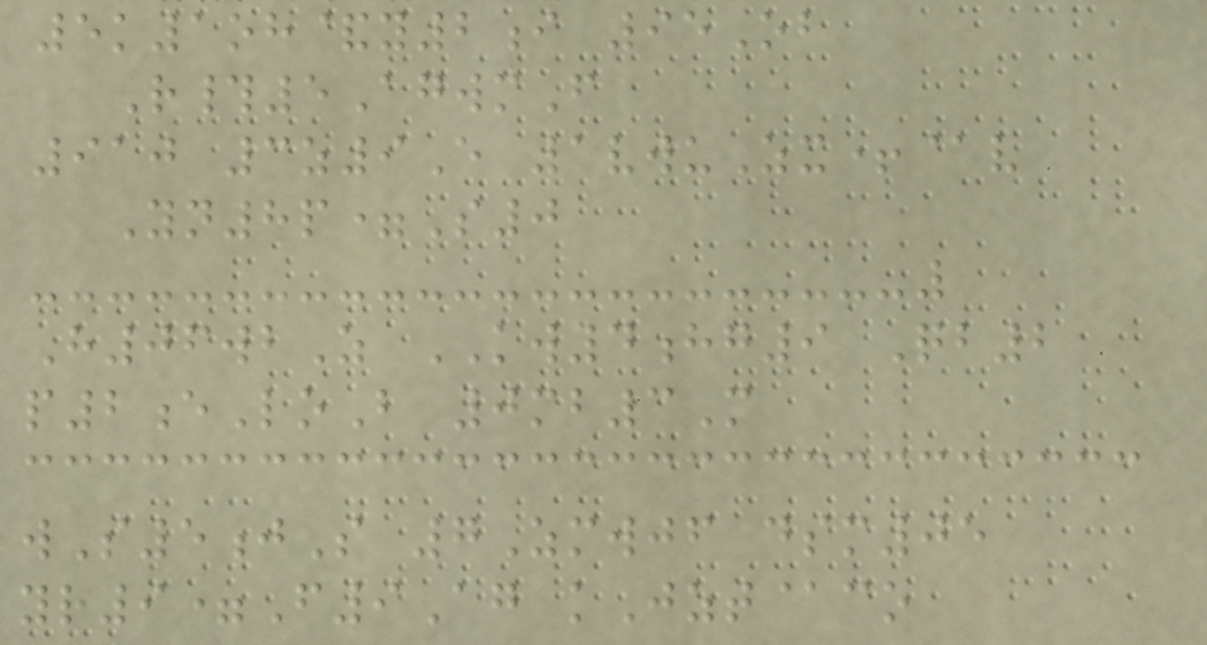5k1oh&y2i 95Ob
R#5AgwmF
910 3z9E 1vwuZx+@v
Yn8p=S0
H06wbZ KW4hg9 Qb2
p2eLoB 0mb3M
wS5jS 7Zmwjf dsm05
yr9=F9Ag kJzt@co
